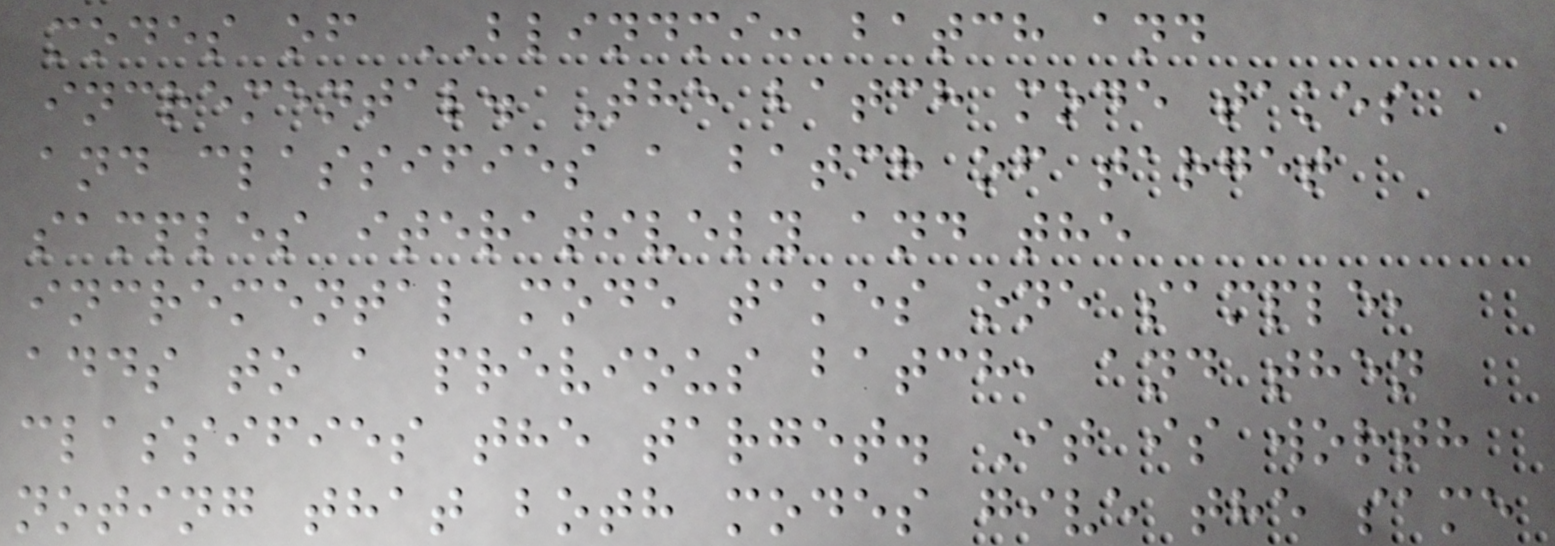modes of BLINDMI: batch and
incremental. The batch mode takes
and classifies a batch of target
samples iteratively and the
incremental mode takes one sample,
adds to a previous batch, and then
classifies the target. It is worth
noting that both modes give the same
